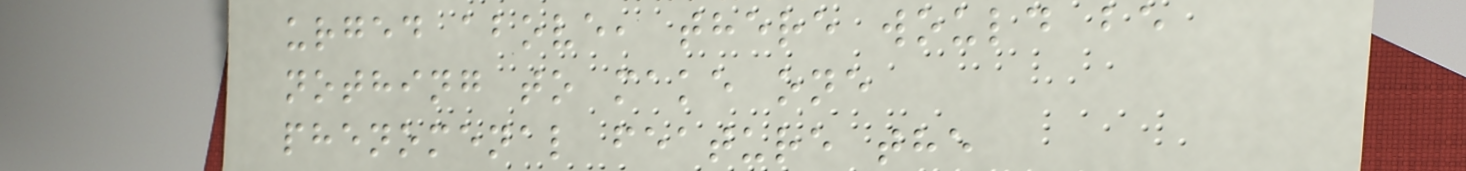urged above, there would be
nothing to make one
phenomenal feature the
